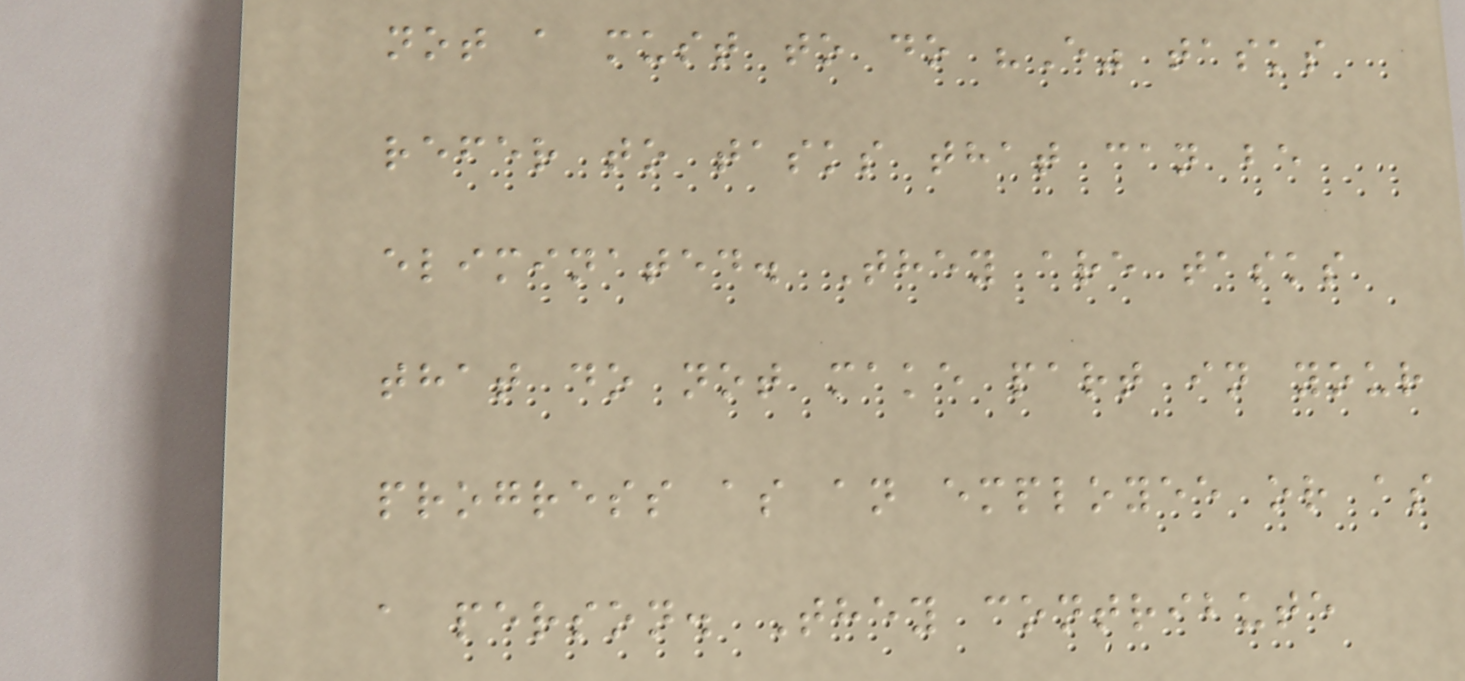not a must to do "E" tasks
refer to tasks that can be
eliminated. They are tasks
that do not make part in your
progress as an employee or as
a person. They contribute
